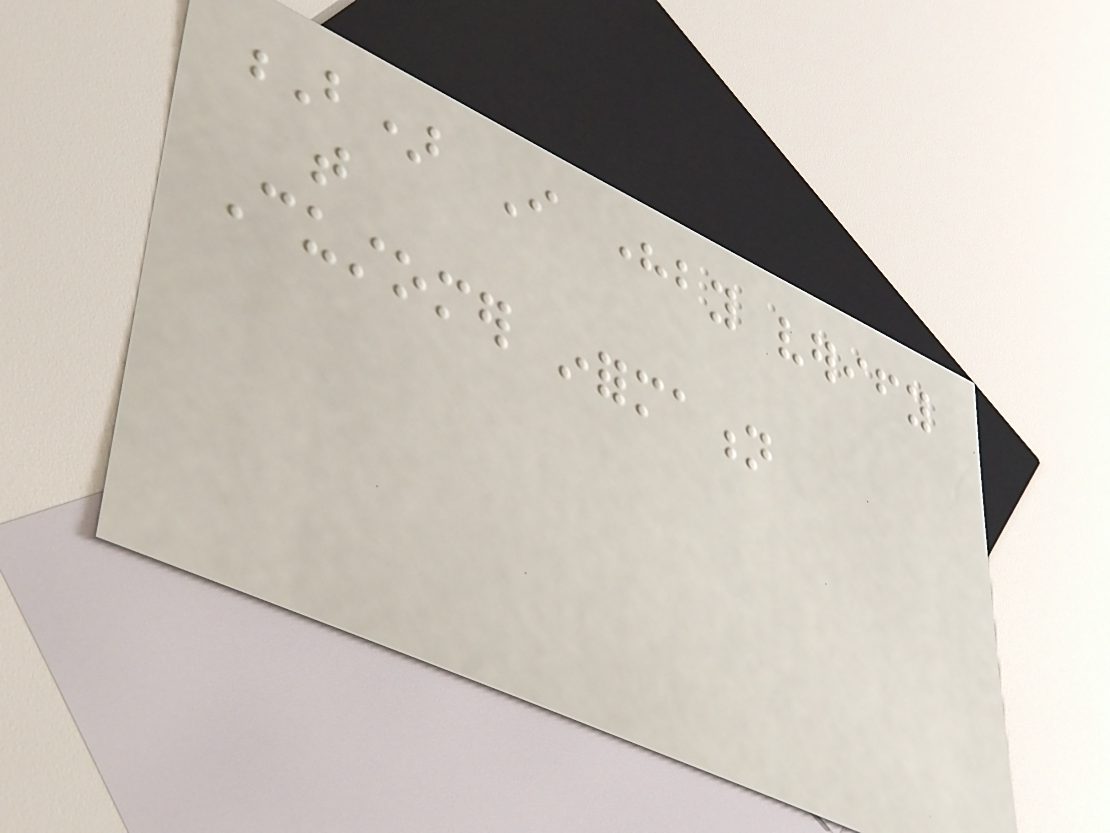B) I hereby verify
that
Customer information
